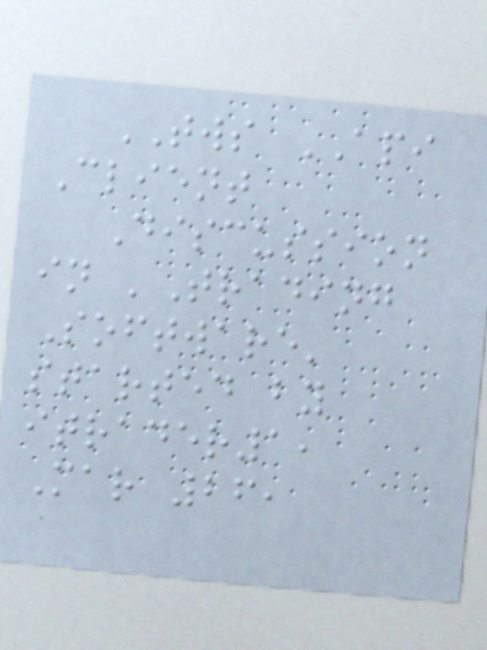TWS API
Client
Discussion
in 'Trading
Software'
started by
itrader1,
Mar 26,
